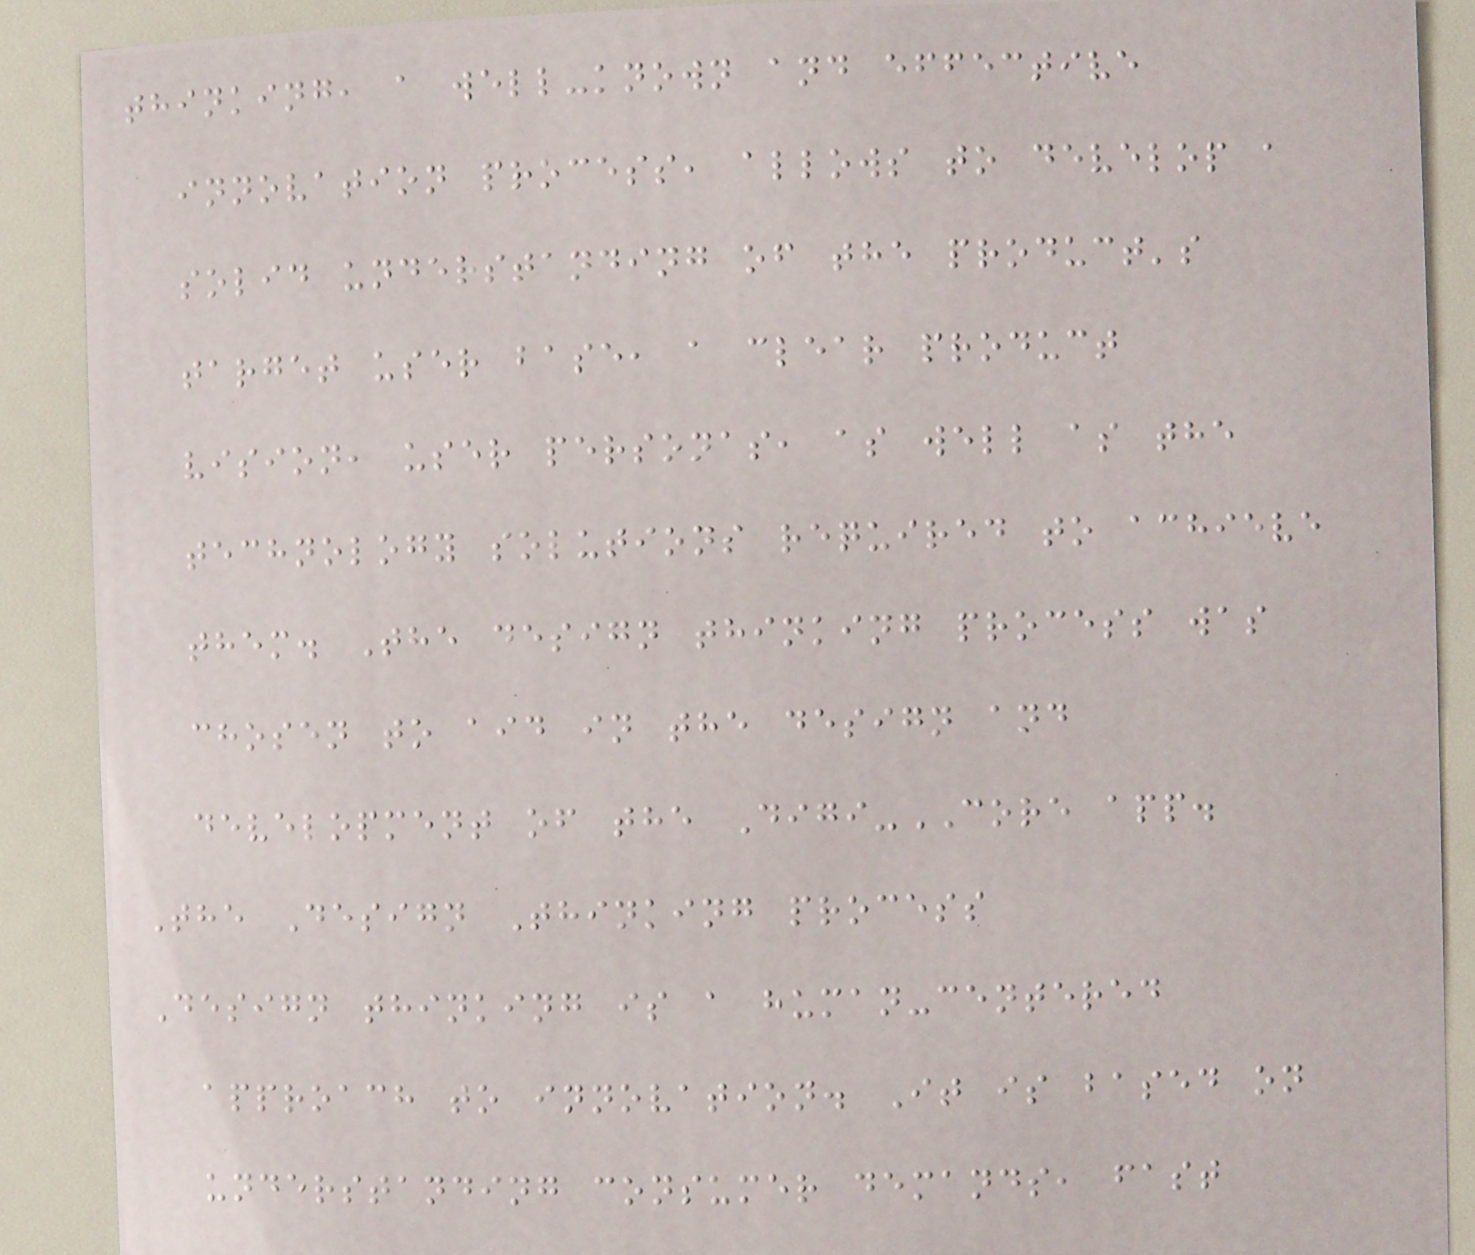thinking, a well-known and effective
innovation process, allows to develop a
solid understanding of the product's
target user base, a clear product
vision, user personas, as well as the
technology solutions required to achieve
them. The design thinking process was
chosen to aid in the design and
development of the Digi-CORE app.
The Design Thinking process
Design thinking is a human-centered
approach to innovation. It is based on
understanding consumer demands, fast
